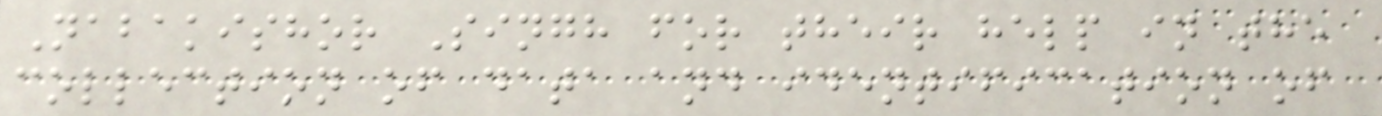Nabakishor Singh for their help in the
collection of data and identification of
